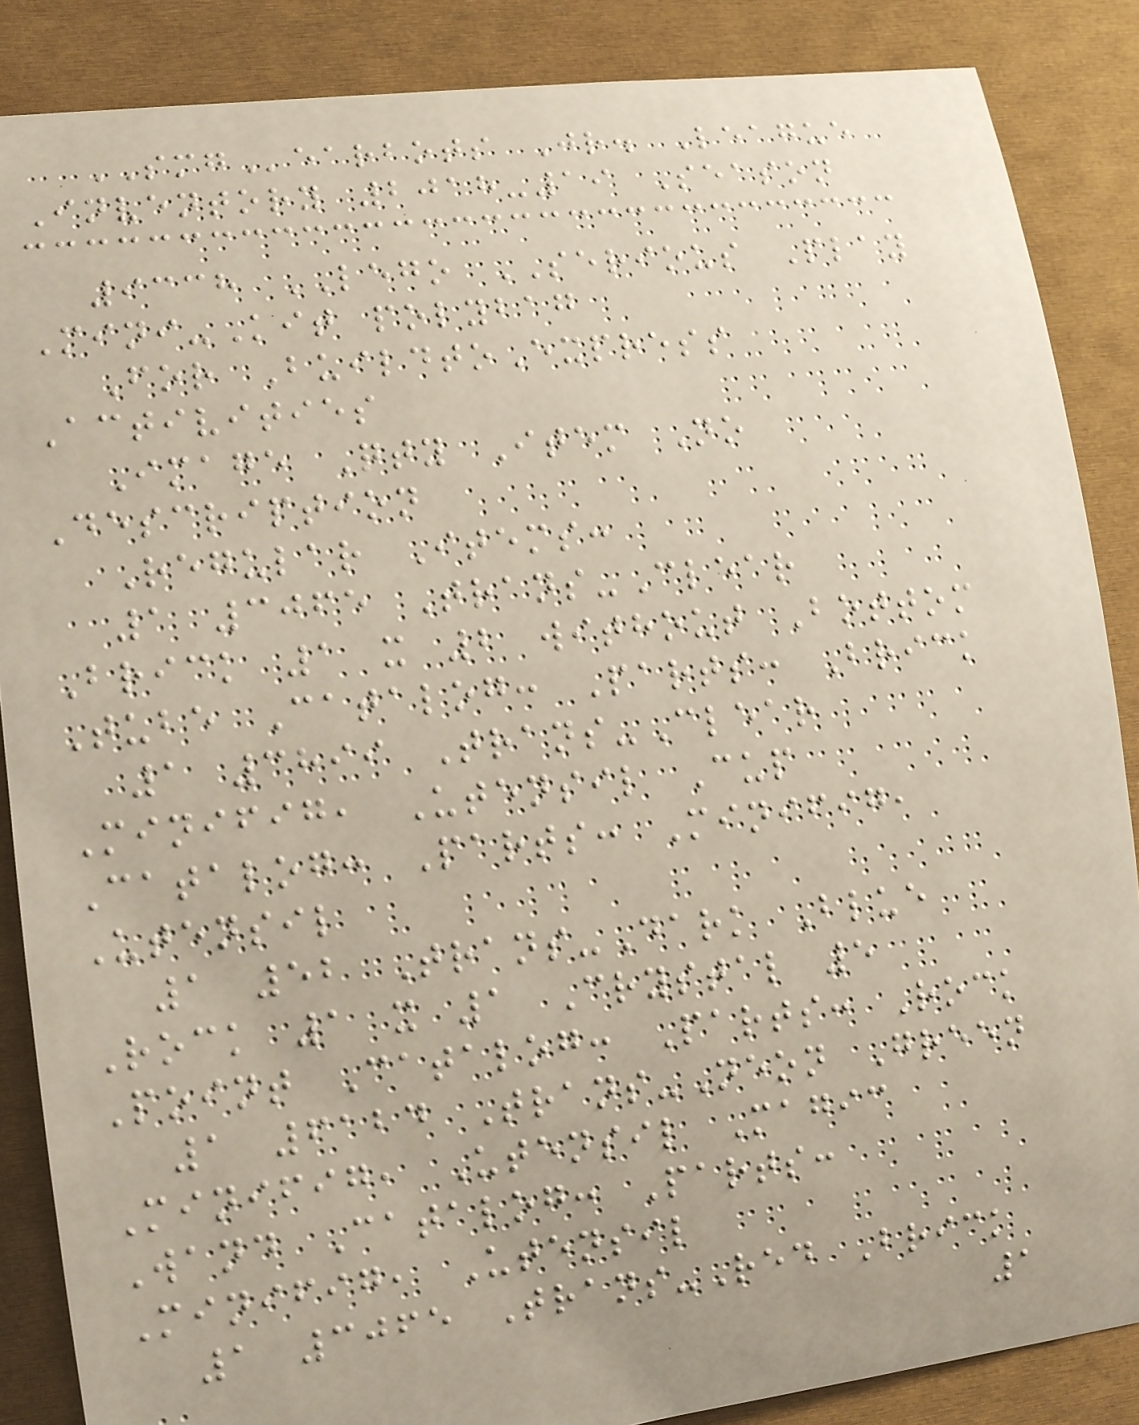SMGearbots Jr. League
Inventory 2018-19 Season
9338 LEGO SERIOUS Play
Mini-Kit polybag
For BuildtoExpress
Activities
Image Qty Item No
Description
Regular Items:
1 3065 Trans-Clear
Brick 1 x 2 without Bottom
Tube Catalog: Parts: Brick
1 3899 Trans-Clear
Minifig, Utensil Cup
Catalog: Parts: Minifig,
Utensil
1 52 Trans-Dark Blue
Rock 1 x 1 Crystal 5
Point Catalog: Parts: Rock
1 6124 Trans-Neon Green
Minifig, Utensil Magic
Wand Catalog: Parts:
Minifig, Utensil
1 3065 Trans-Red Brick
1
